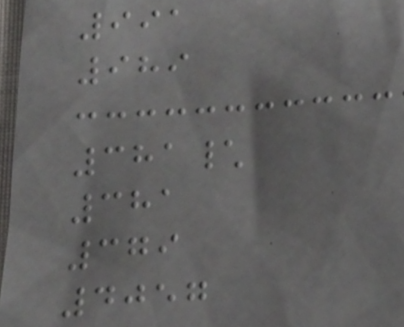991
989
381\
381
379
4057
